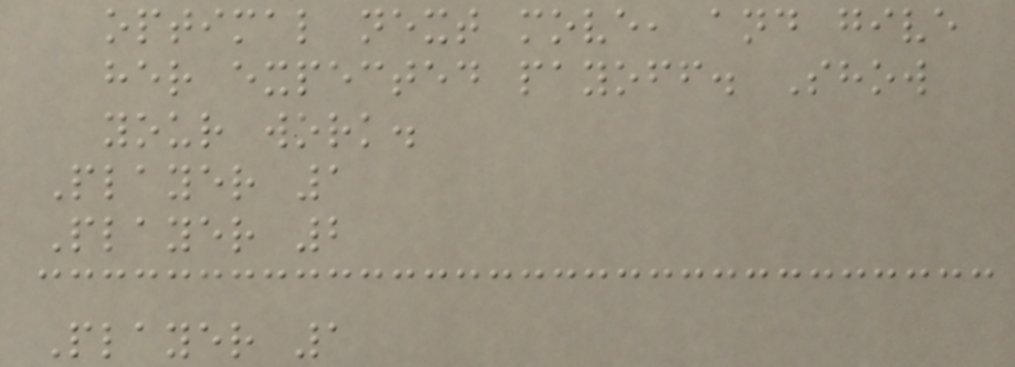optimal next move, and give
her expected payoff. Show
your work.
Player 1
Player 2
Player 1
